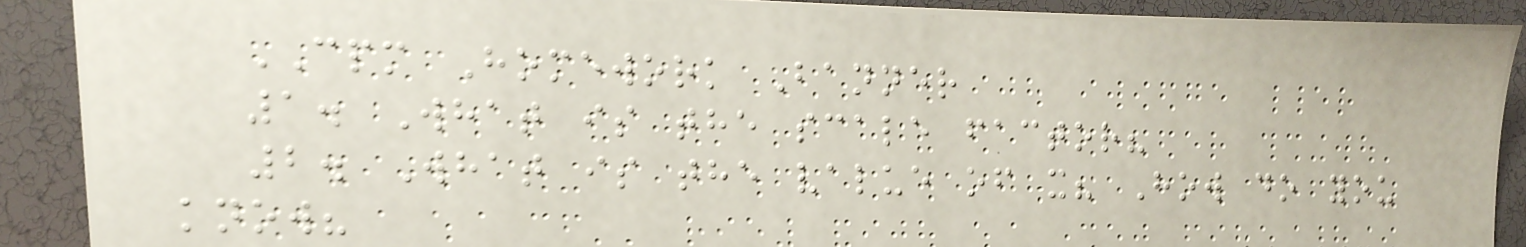CPM Homework Banner
1. What is the scale factor?
2. What is the value of x? How do you
know?
